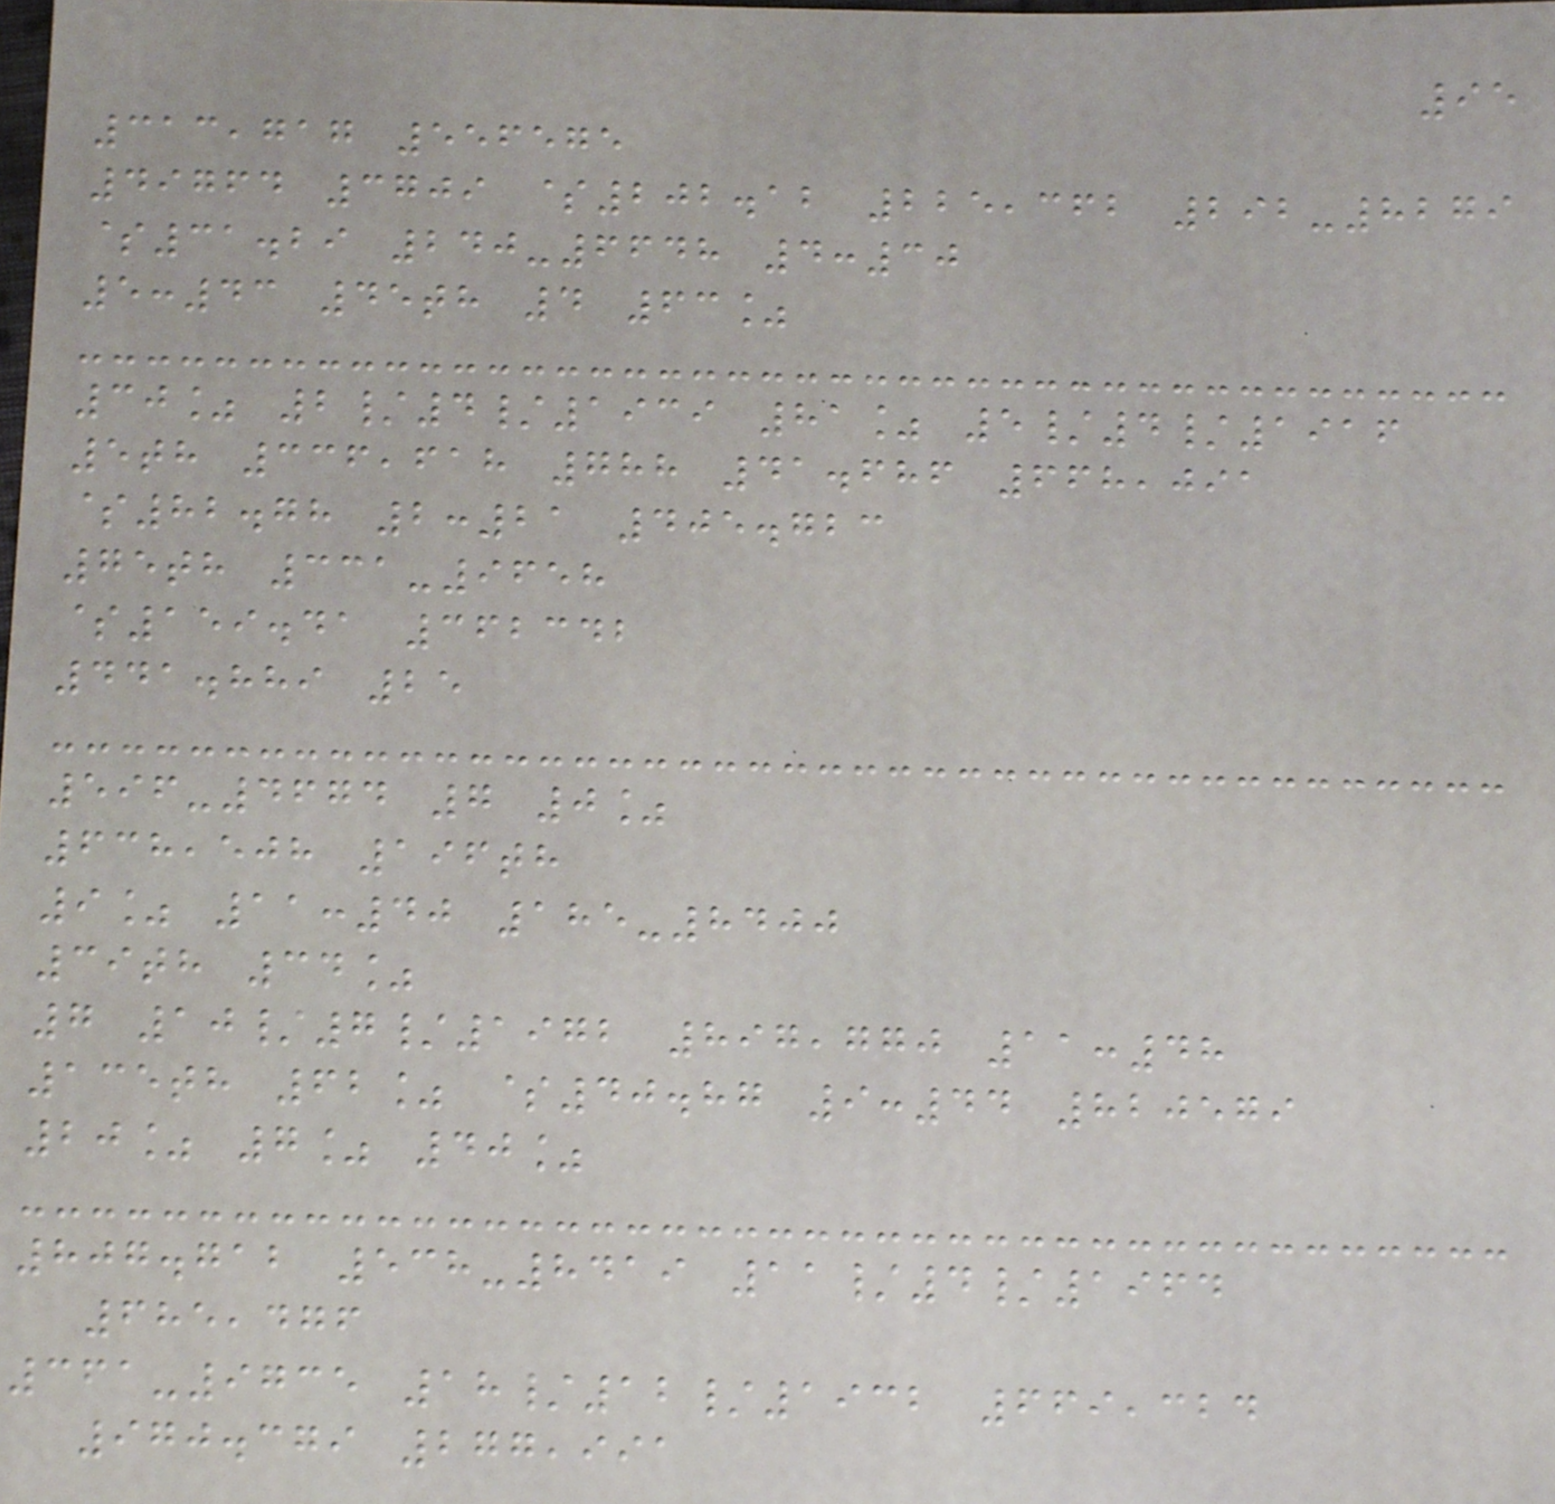95
313,717 556575
49764 3709 $202.12 225,362 292-8279
$31.29 240-6648 4:30
5:43 45th 4 63%
30% 2/4/1939 81% 5/4/1916
5th 336,618 788 41.686 668,091
$82.78 2:21 405.723
75th 331-9658
$159.41 362342
441.889 25
596-4674 7 0%
638,508 196th
9% 11:40 185-8400
39th 34%
7 10/7/1972 897,770 11:48
135th 62% $40.87 9:44 820579
20% 7% 40%
807.712 538-8419 11/4/1964
685,476
361-9735 18/12/1932 669,324
970.379 277,991
